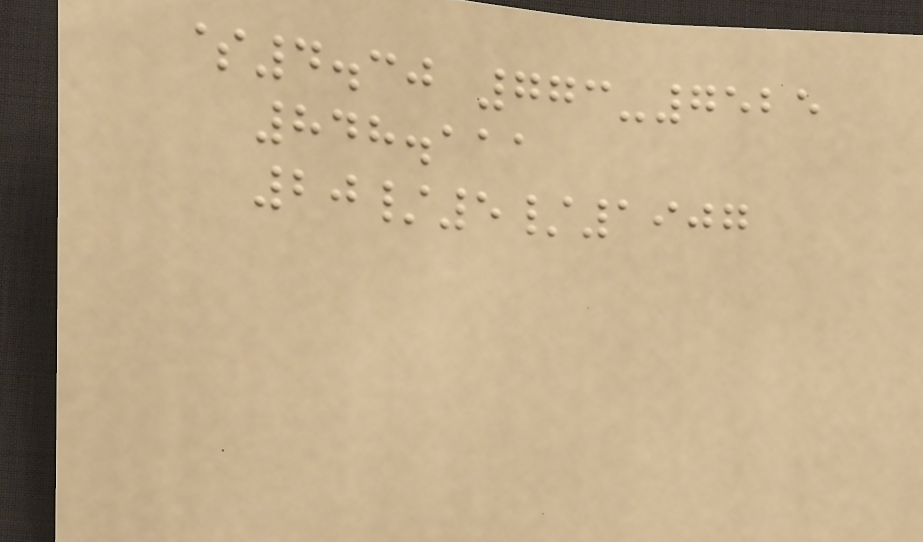$4.30 773-7525
848.111
20/5/1907
